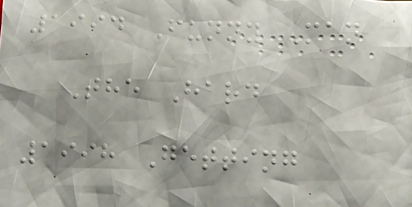1994 Funny Man
The Hard
1998 Getting
